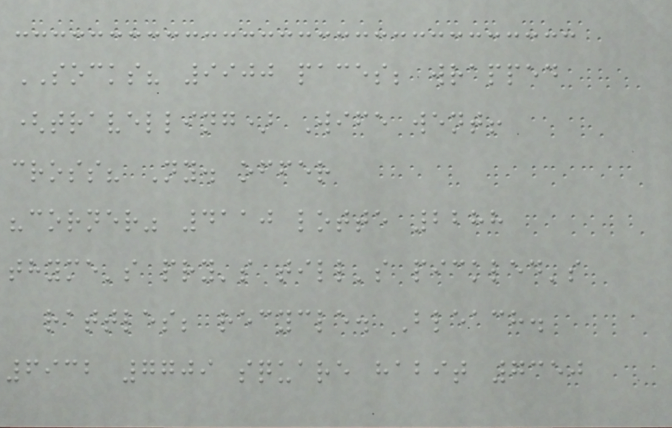SOCKS? 9900 paces; wrapped
(travelling) Wife went!
cross? Ny. offer
"corner" 4110 lotte 2288
thyme's pry's till's pickled's
rattles; recycle. Bleach.
6932 7709 square habit 7350
